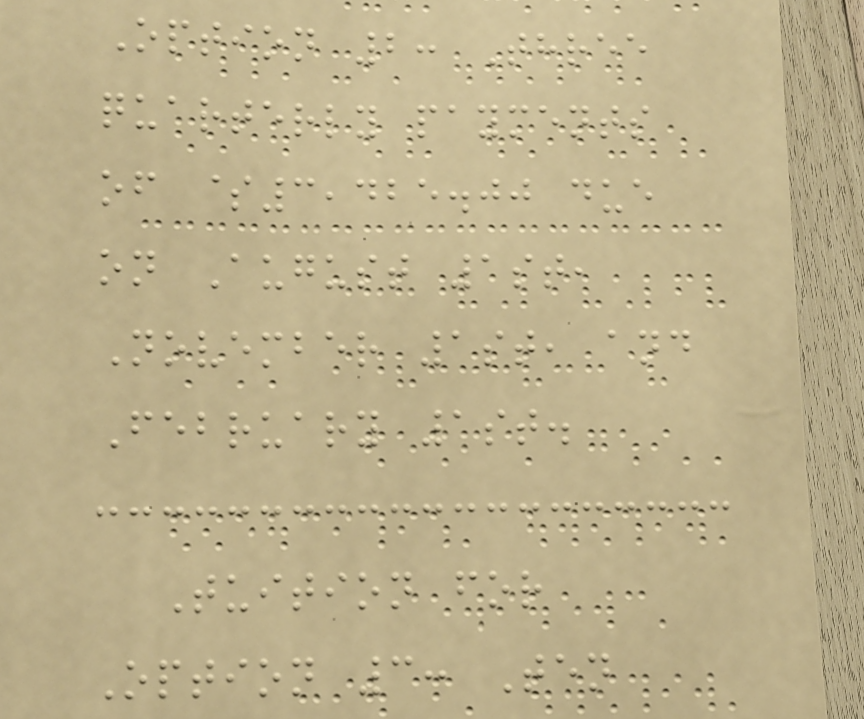Option 2: Three
quarterly payments
of $3,425.00 due
on August 1st,
November 1st, and
February 1st.
Tuition for
Option 3: Ten
